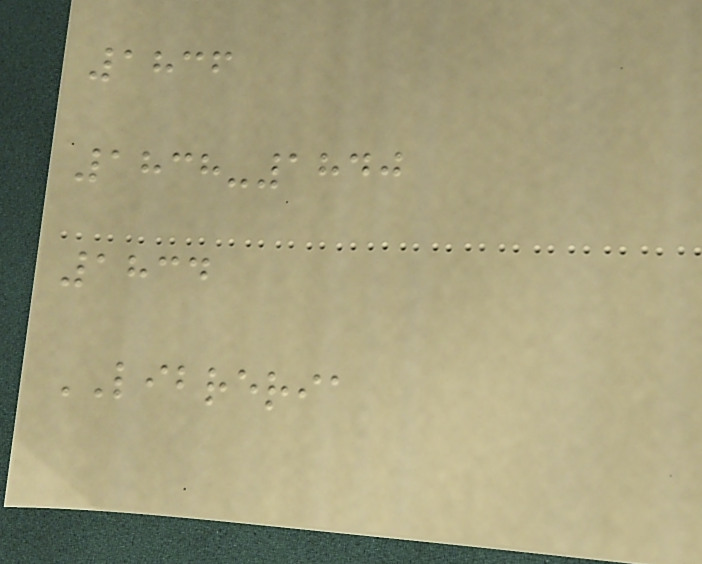1836
1838-1840
1834
LIBRERIA
